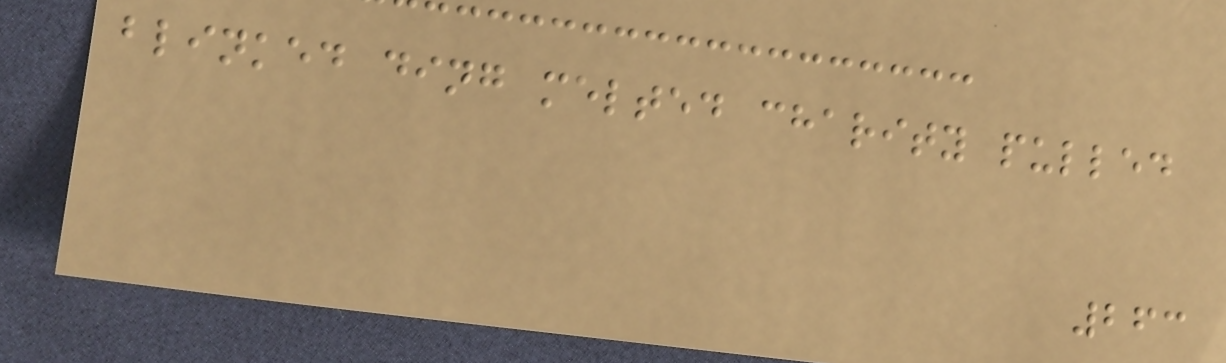blinked ding melted charity pulled
263
